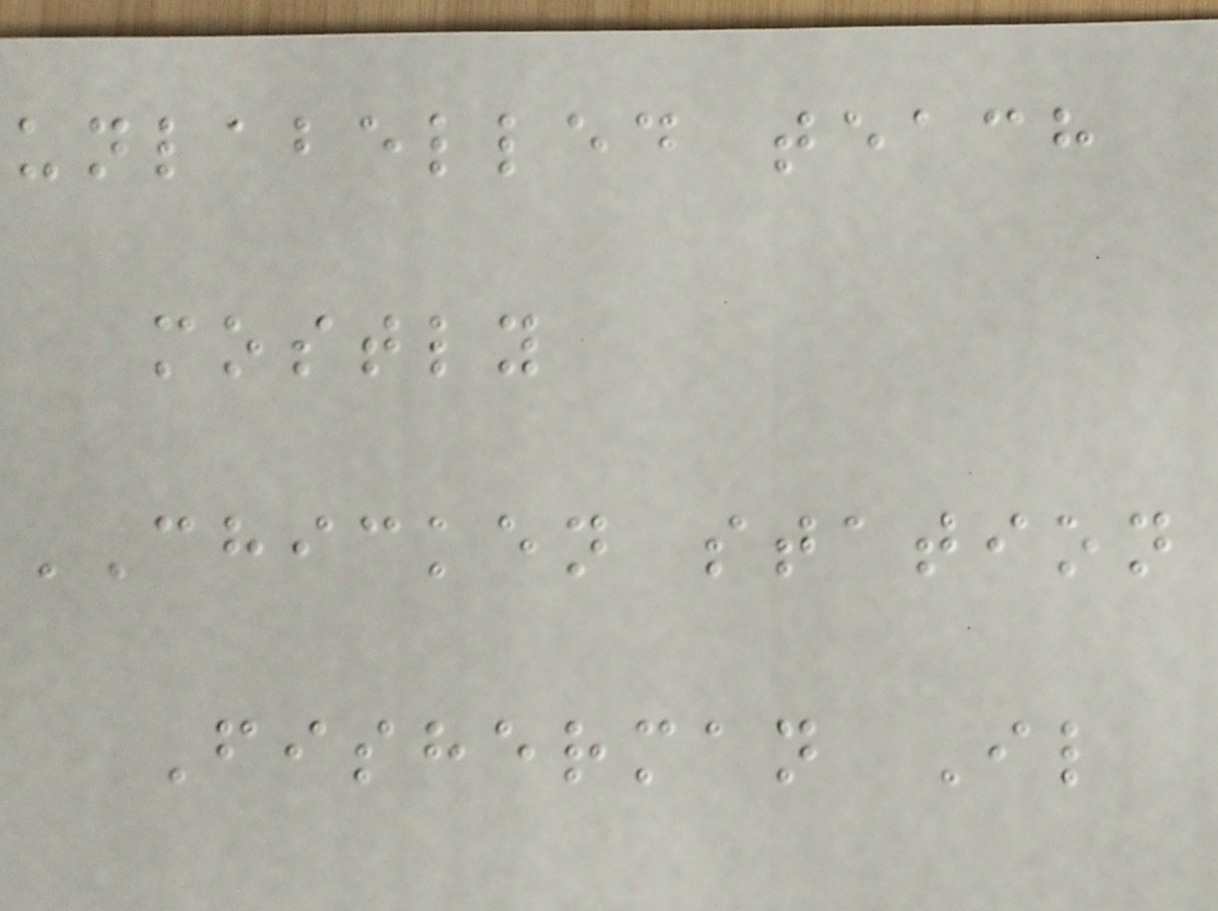unlabelled teach
mostly
CHICKEN station
Fisherman Il
